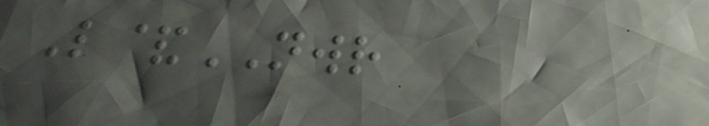L&NWR
